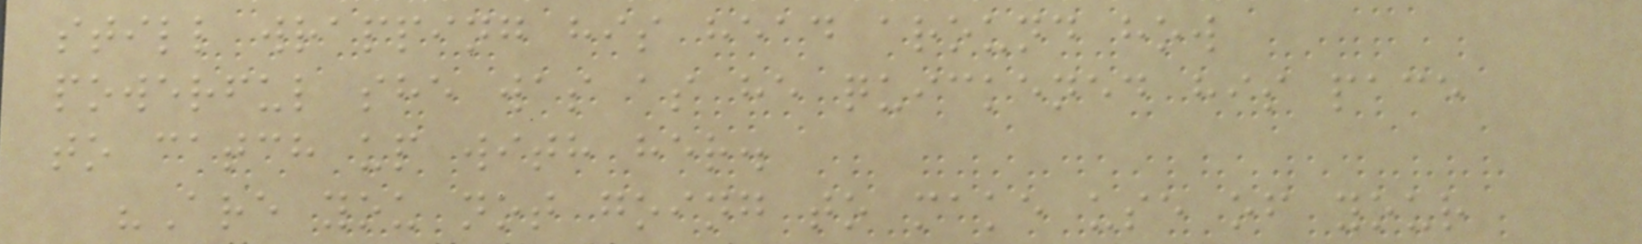still wrapping his head around how
powerful she was as he quickened his pace
to catch up with her.
"Are you not going to make use of your
